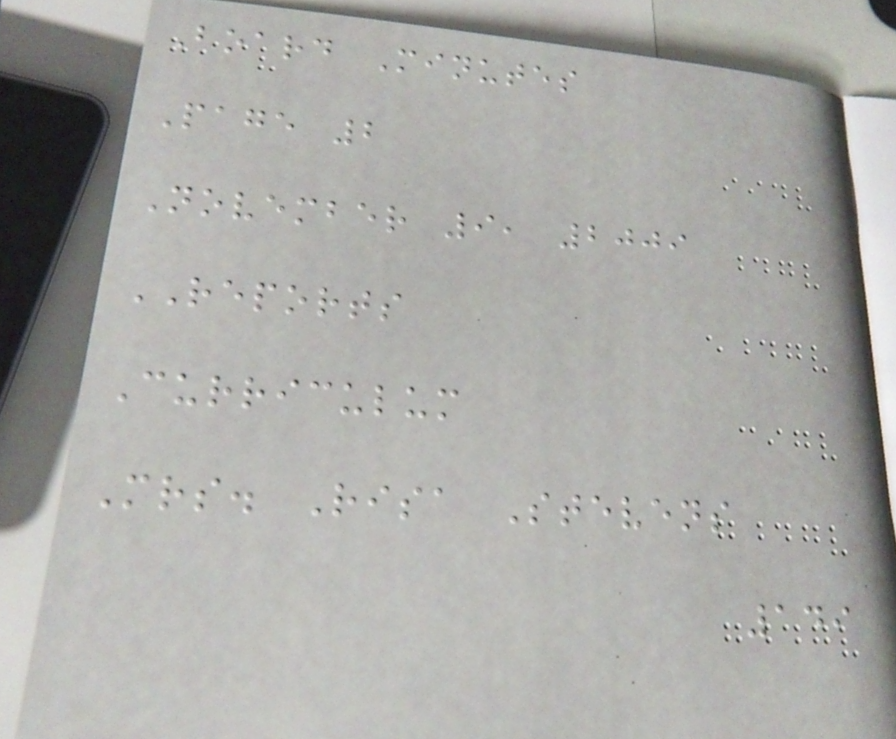Board Minutes
Page 2
November 9, 2009
REPORTS
Curriculum
Mrs. Risa Stevens
149
